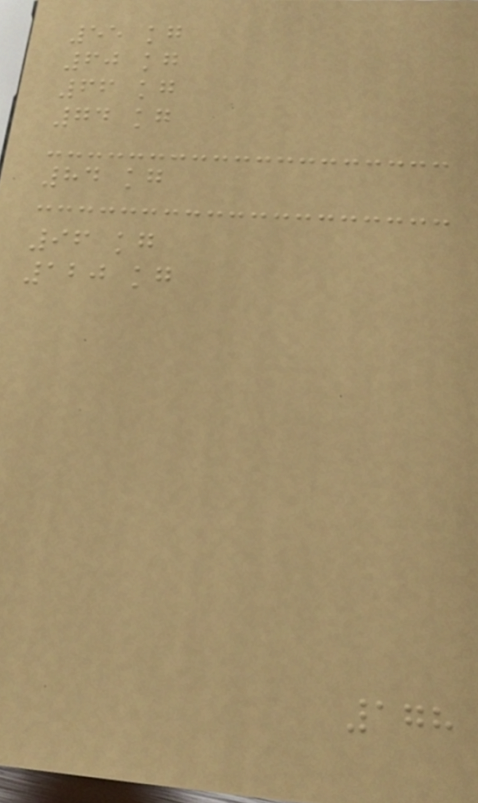55 kg
60 kg
66 kg
74 kg
84 kg
96 kg
120 kg
178
